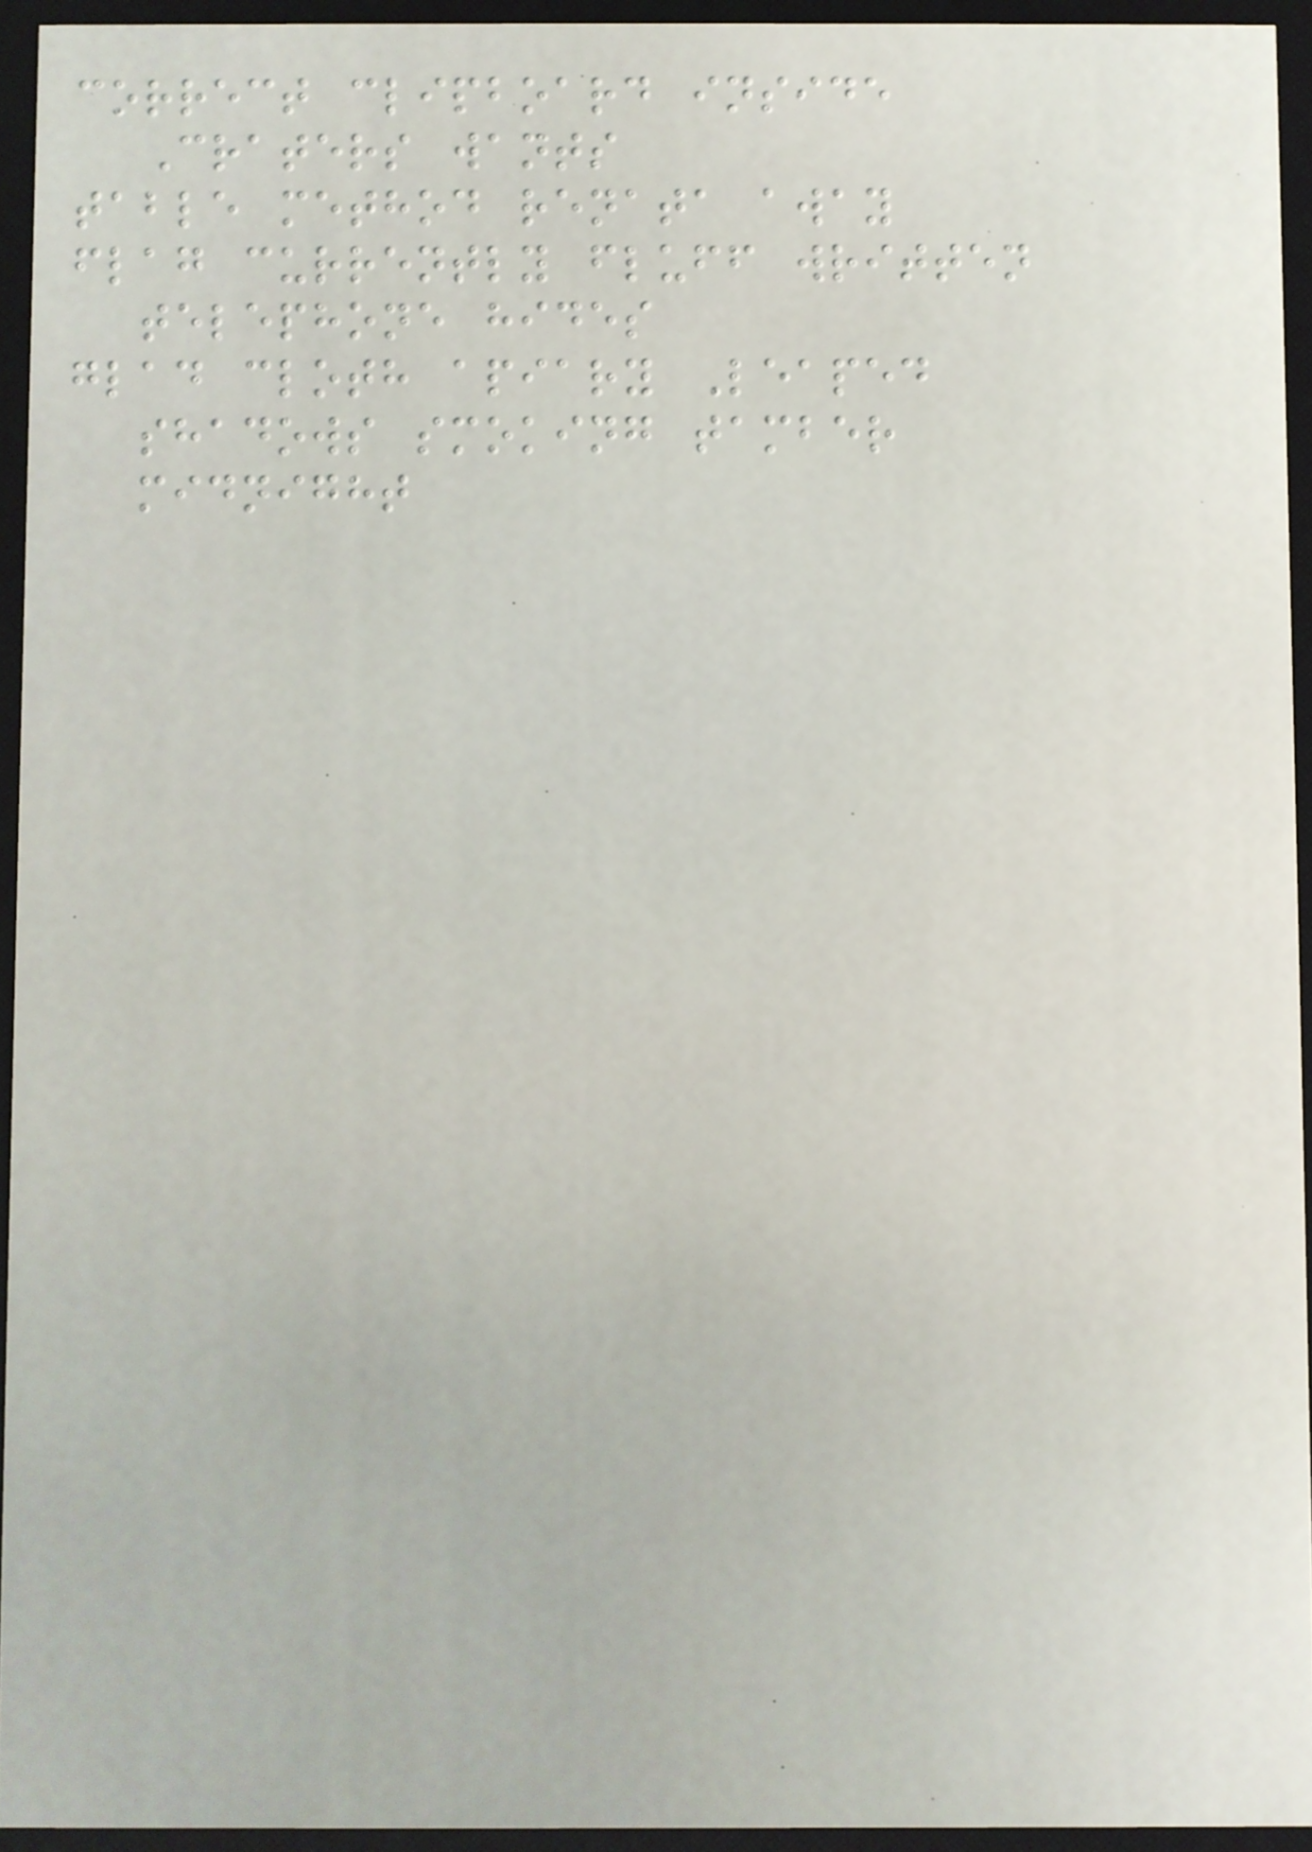correct clipboard inside
Craters wants
table method renata away
flag currently fluff written
telephone hides
glad cloth apiary Leaped
shadows smoking tamber
midnight
